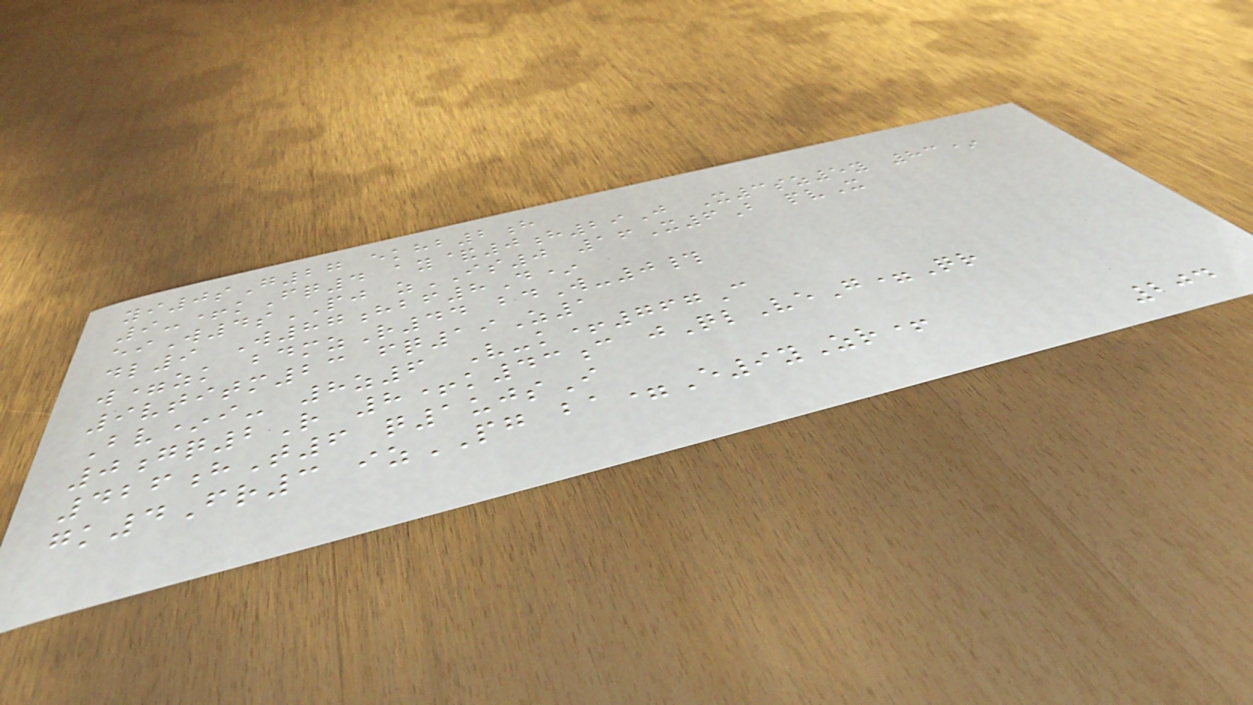yi0sG27 ekhb2h
9-+kFq4 ay&0h29J X3sz5y 83*
eiW4sPJ zIS0 16X6B pvX
dl9 W87hbf8D*
w=zk bdmzR44 bdW-0#
9vtitm23 fq19Z1
Bv*i- 8z6 V-k+767C
0gq2R 8+k43c jQlVeG=Qr
426hT6 q1ujsI
gk4Fr3 izPG ba=E9yZr+
204
